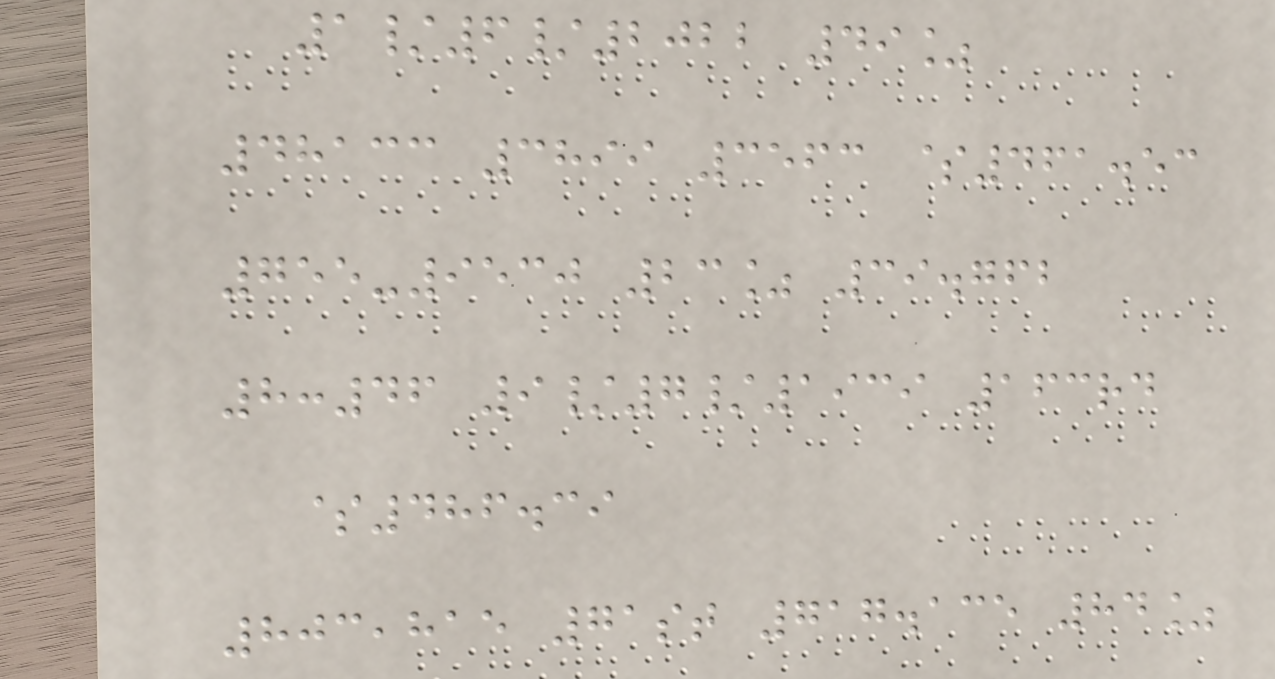1/6/2022 49%
48133 3899 3563 $461.53
755-9530 23% 39.762
8:46 9/7/1939 163rd
$486.39
803,815 71st 717.135 84%
